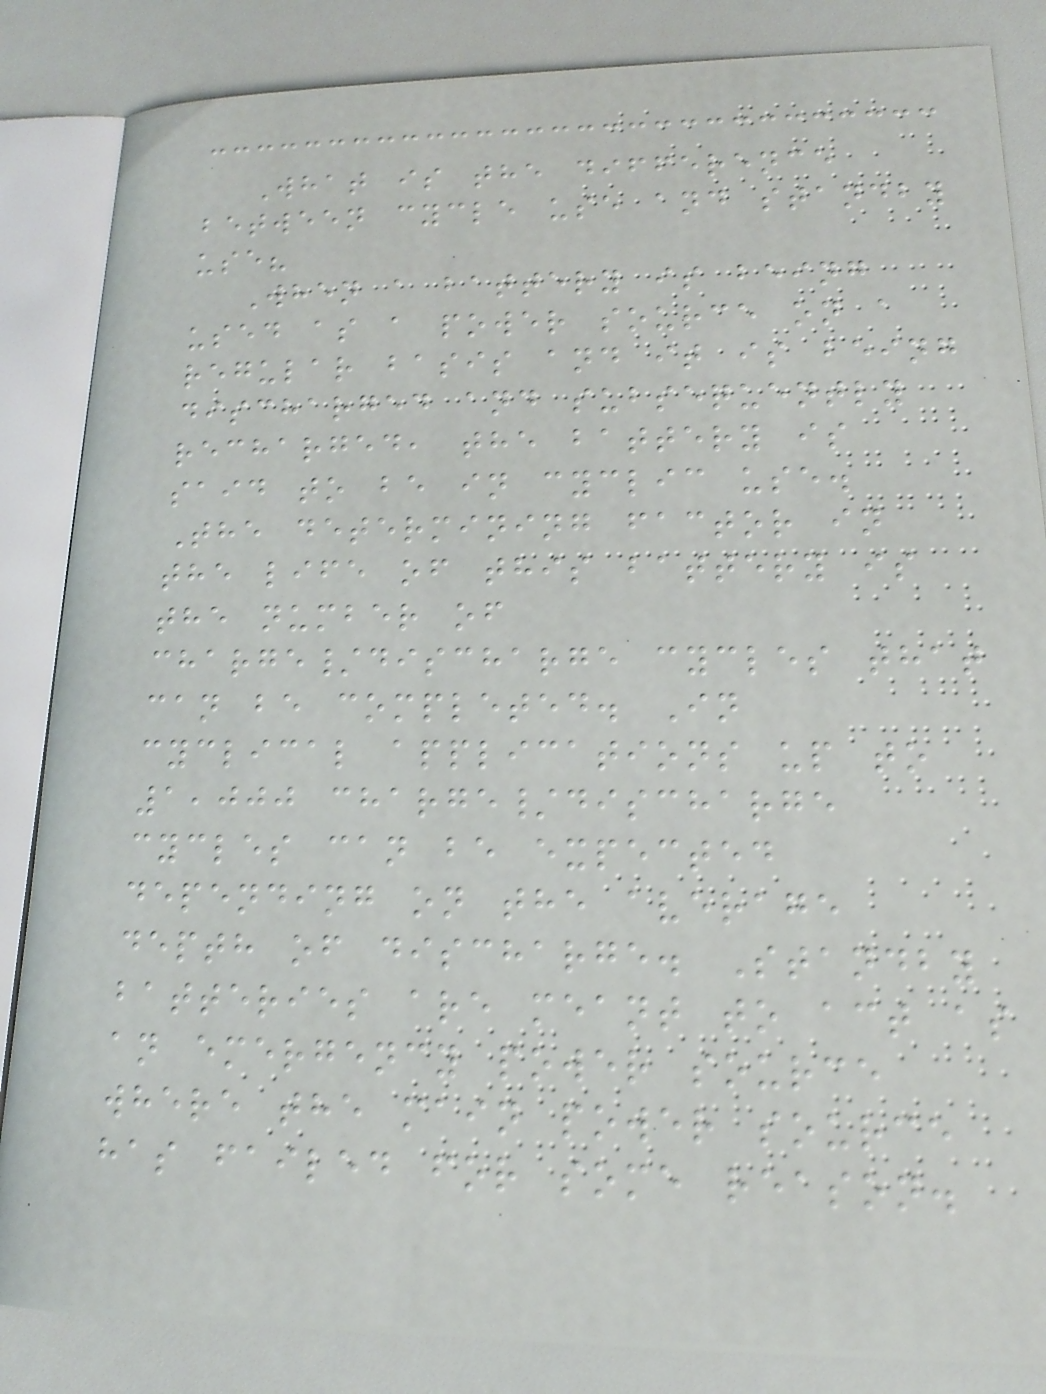What is the difference
between cycle use and standby
use?
When a battery is being
used as a power source on a
regular basis and it is being
discharged and subsequently
recharged, the battery is
said to be in cyclic use.
The determining factor in
the life of this battery is
the number of
charge/discharge cycles that
can be completed. In
cyclical applications up to
1,000 charge/discharge
cycles can be expected
depending on the average
depth of discharge. Standby
batteries are meant to act as
an emergency power source
where the main power source
has failed for some reason.
